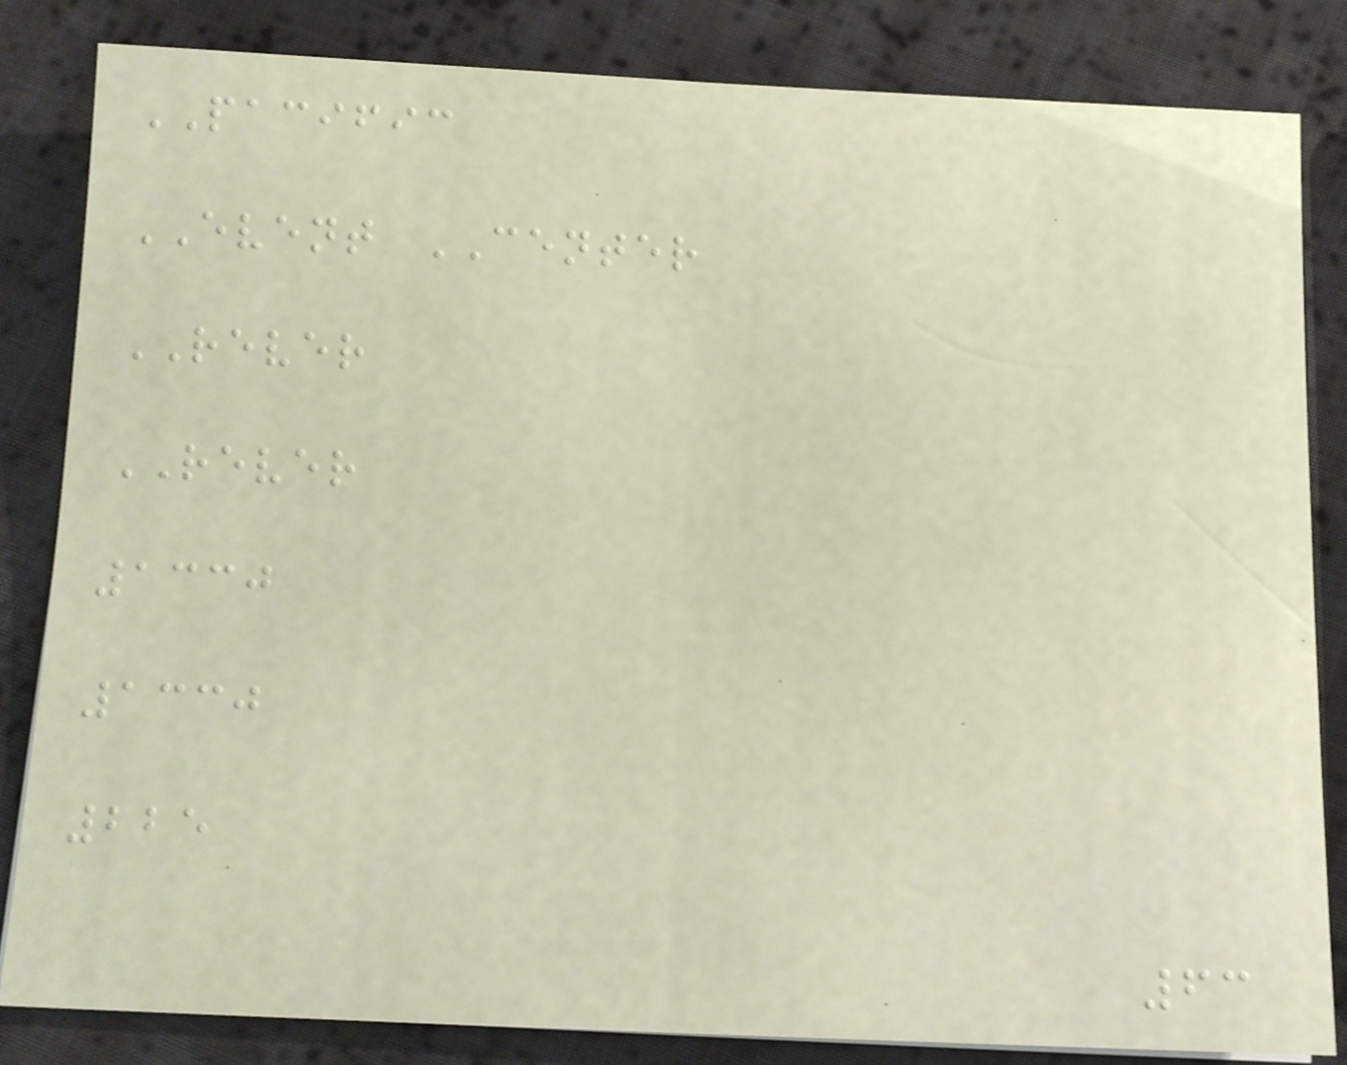PACIFIC
EVENT CENTER
REVER
REVER
1330
1330
225
63
